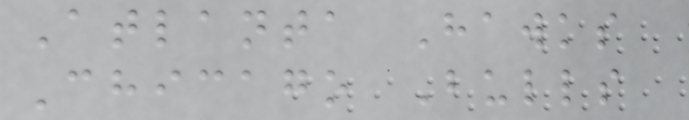Atlanta Hawks
Chicago Bulls
